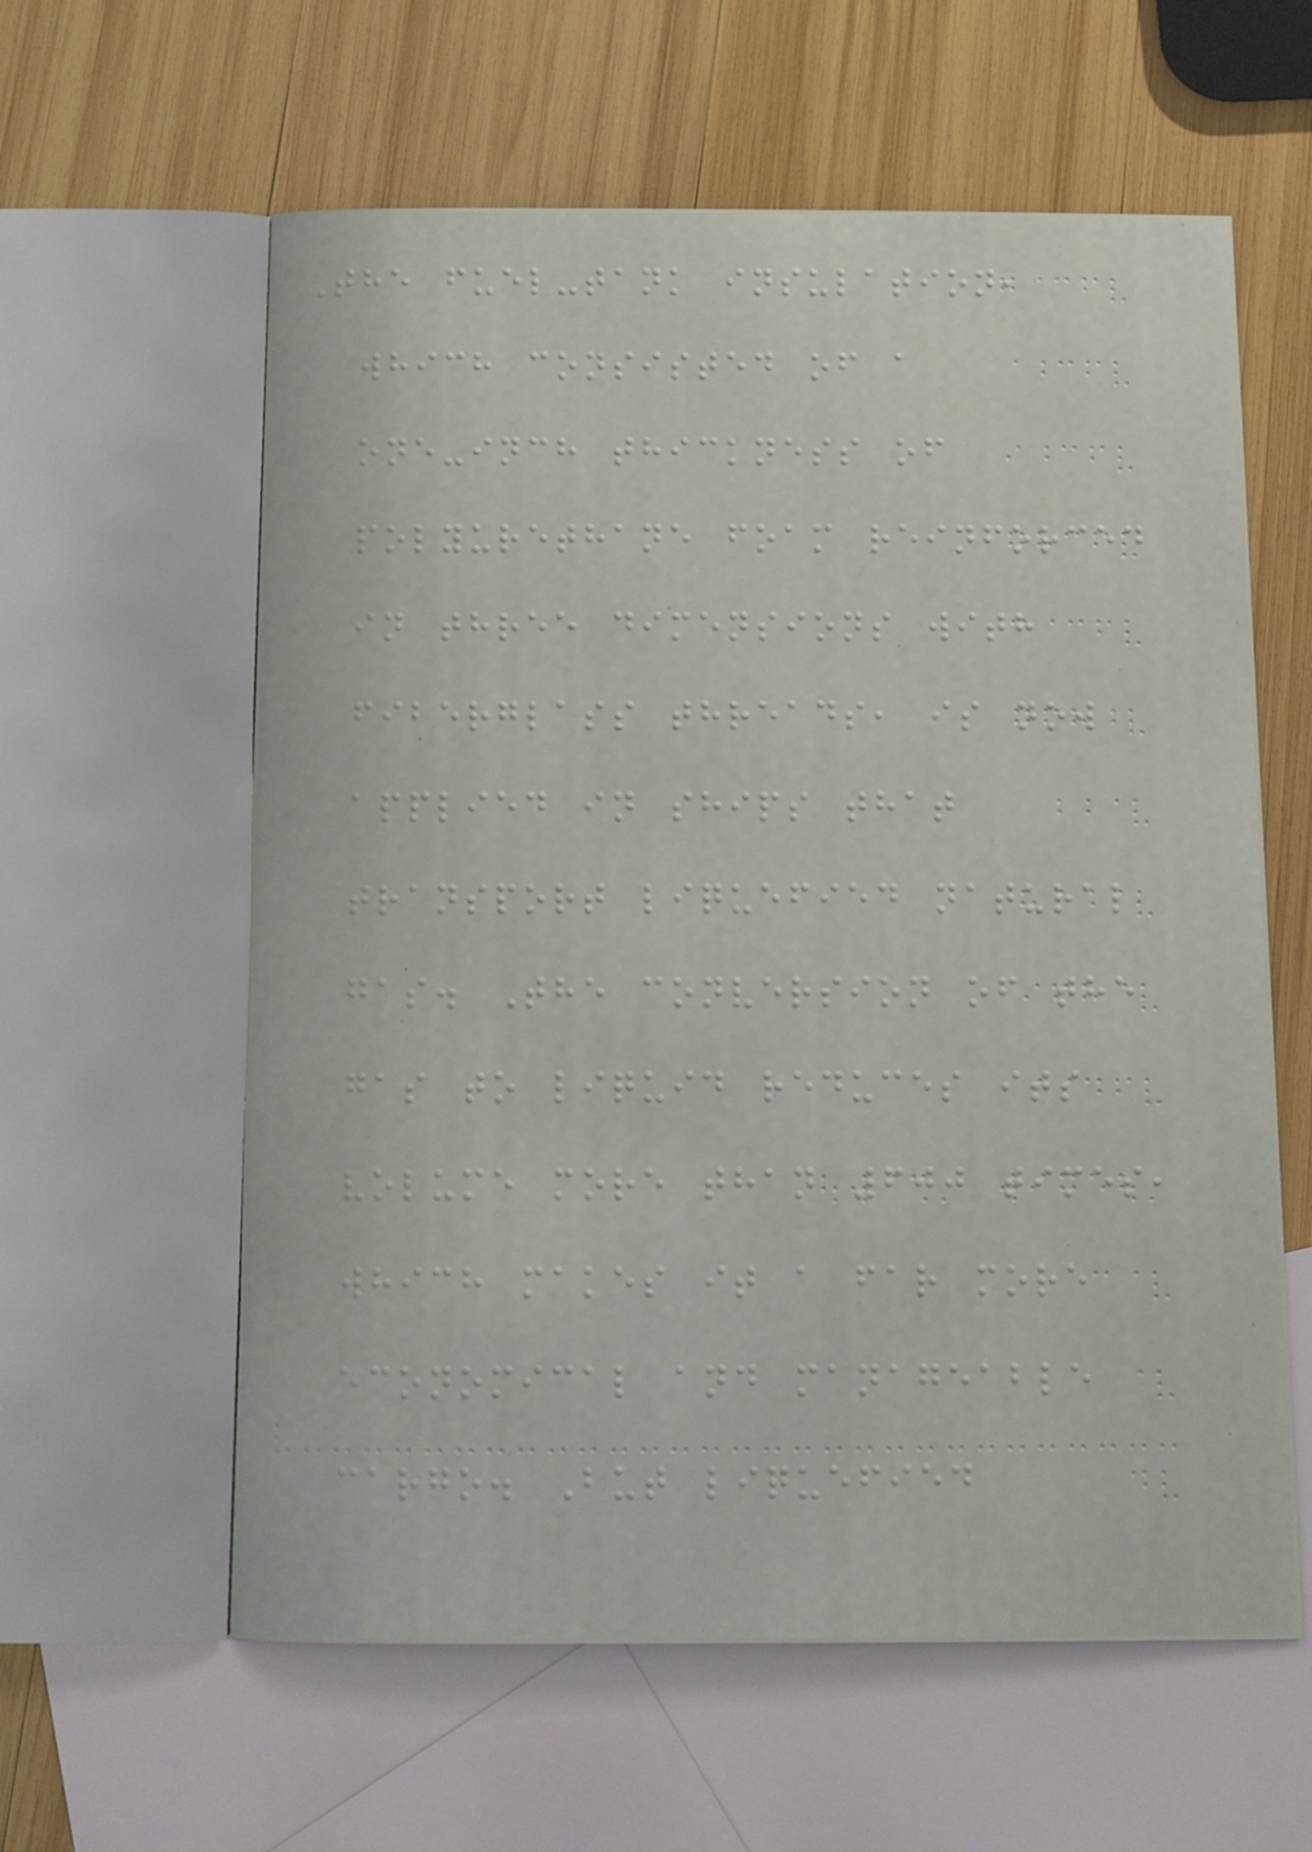The fuel-tank insulation,
which consisted of a
one-inch thickness of
polyurethane foam reinforced
in three dimensions with
fiberglass threads, is now
applied in ships that
transport liquefied natural
gas. The conversion of the
gas to liquid reduces its
volume more than 600 times,
which makes it a far more
economical and manageable
cargo. But liquefied
